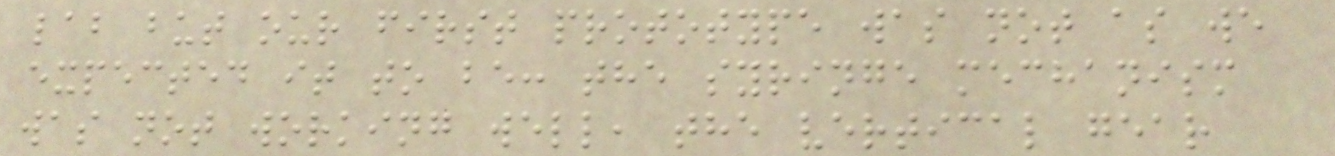lab but our first prototype was not as we
expected it to be: the syringe mechanism
was not working well, the vertical gear
